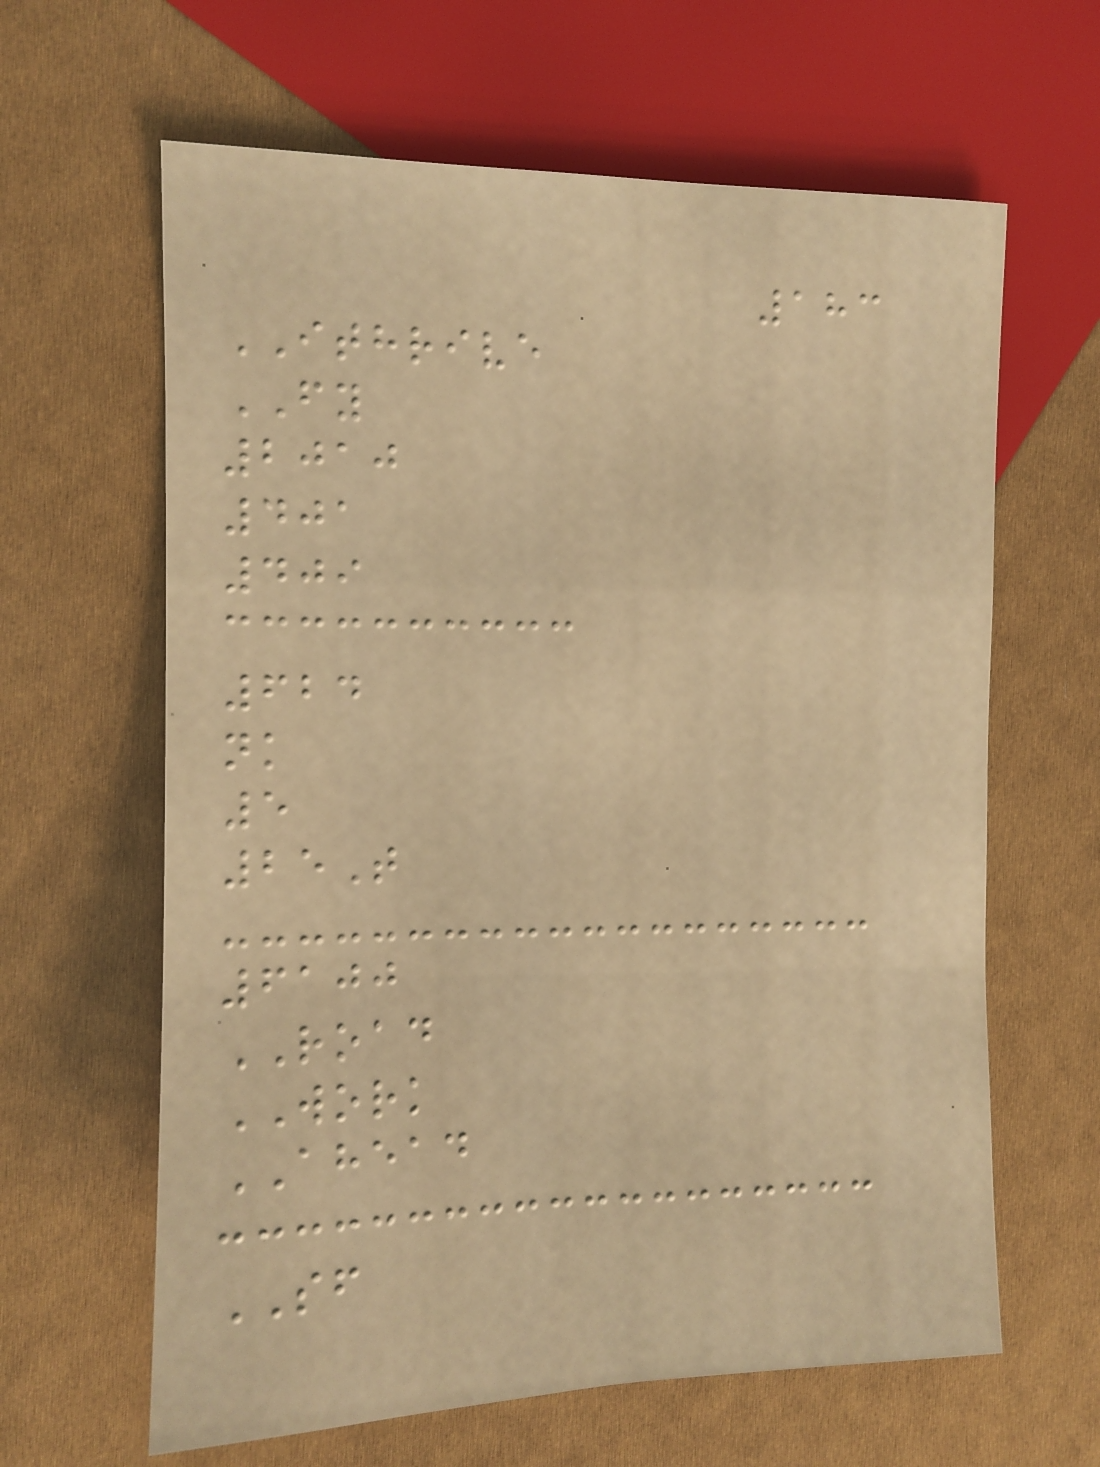183
ITHRIVE
FY
2010
401
409
624
nk
5
25T
6100
ROAD
WORK
AHEAD
SF
